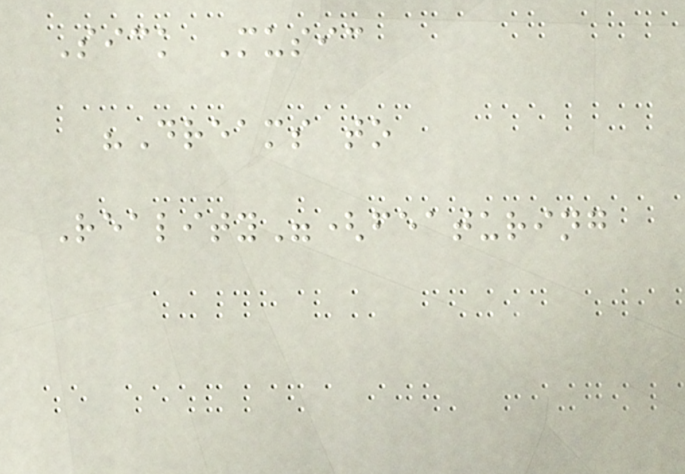Sick Music
"Dreams to
Reality"(featuring
